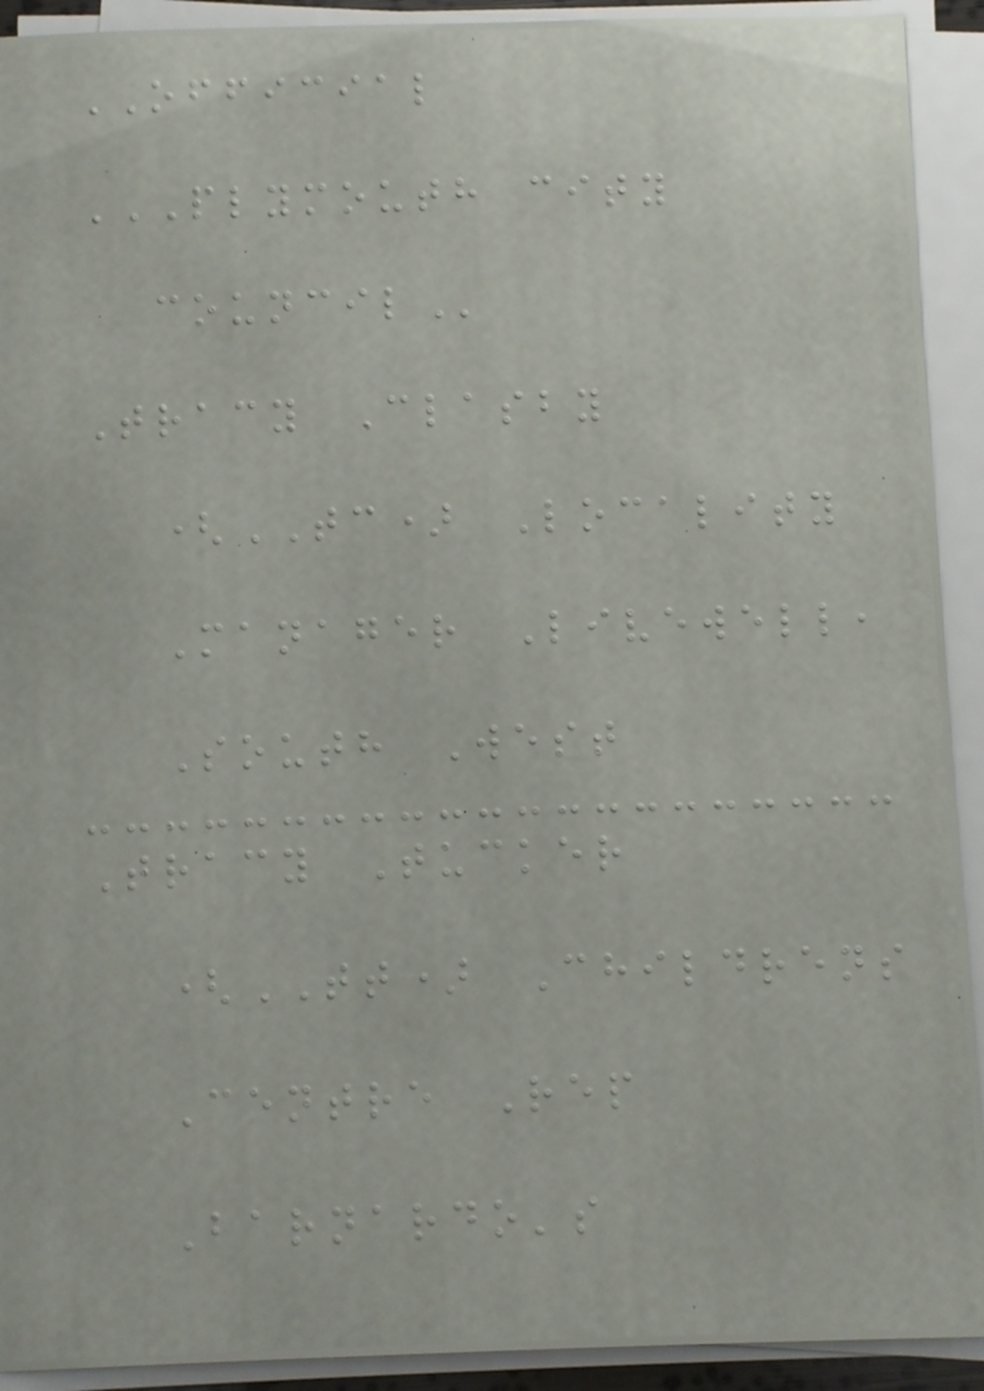OFFICIAL
PLYMOUTH CITY
COUNCIL
Tracy Clasby
(TC) Locality
Manager Livewell,
South West
Tracy Tucker
(TT) Childrens
Centre Rep
Barnardo's
